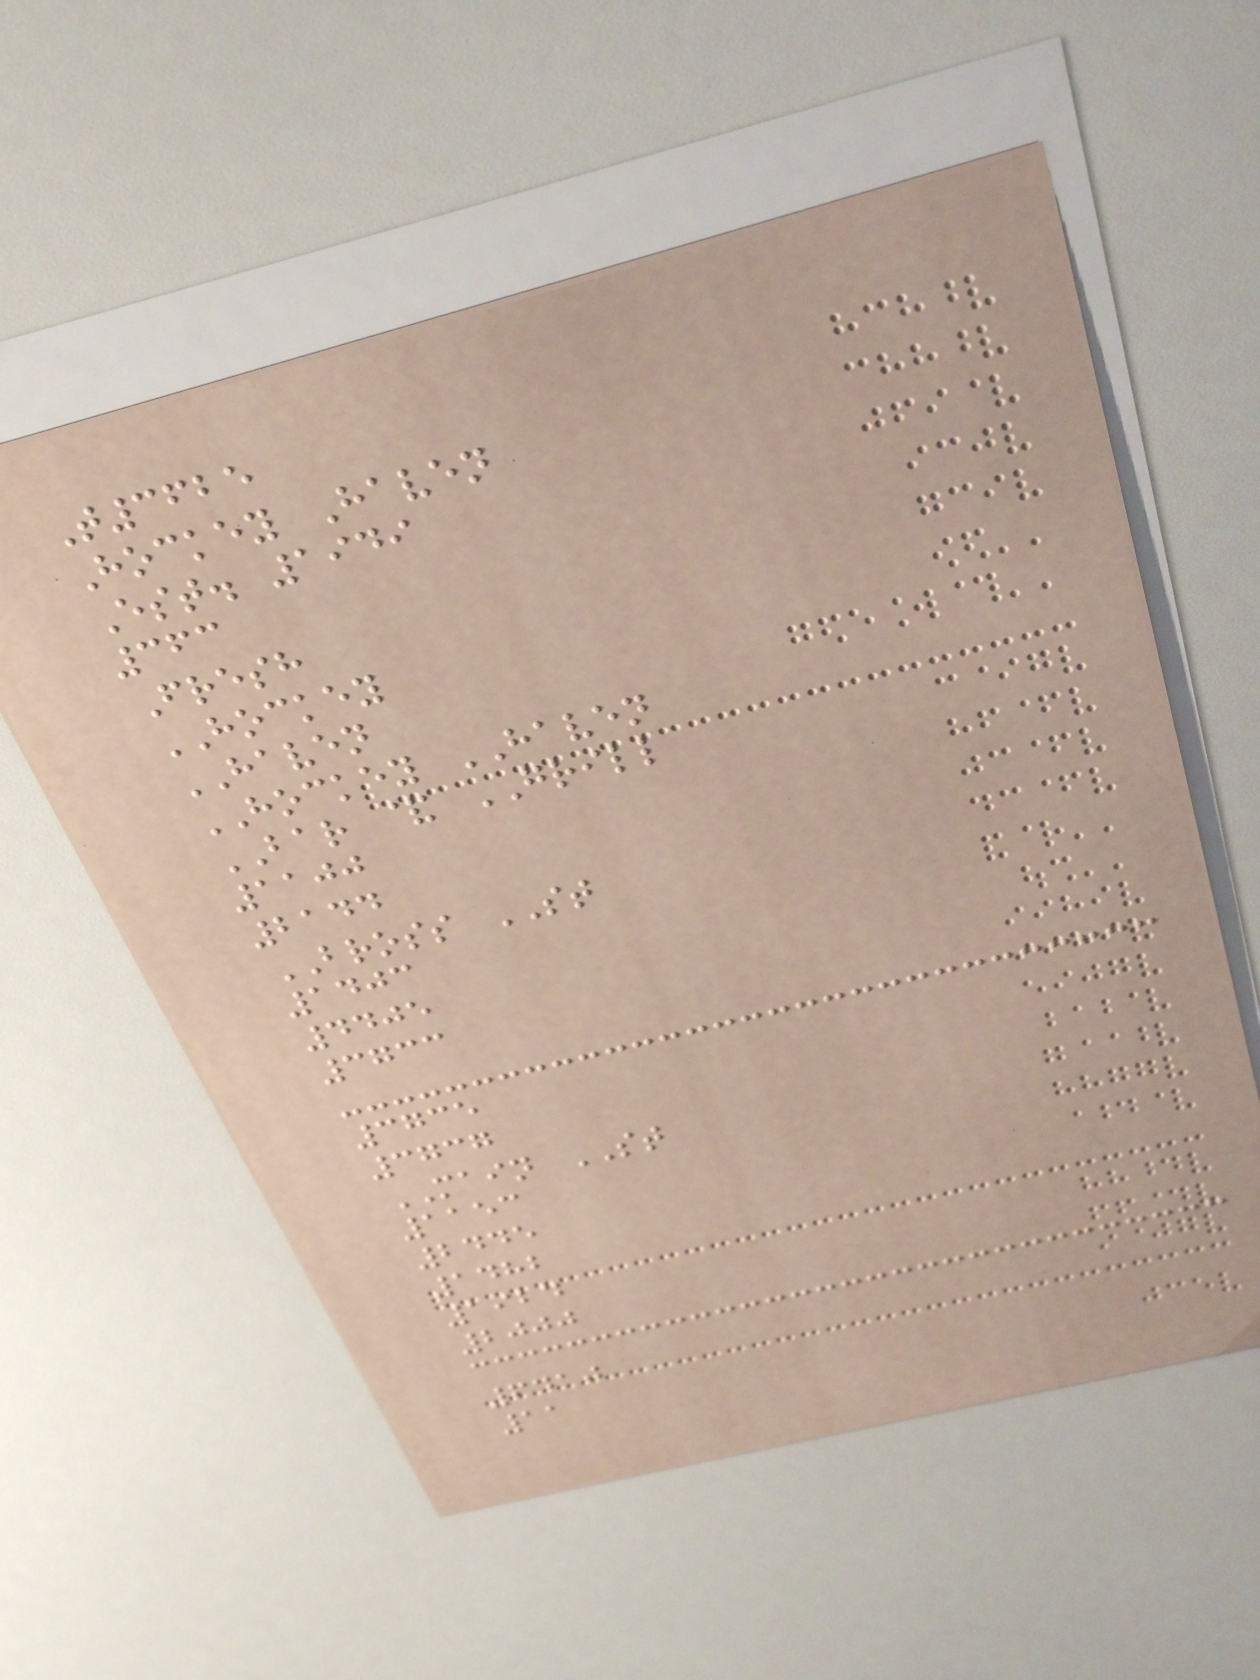T3625
Hockey Haven
Est. 1949
363
Fresh
HOCKEY
HAVEN
HOCKEY HAVEN
BAR & GRILL
1100
2144
BROSS ST
1403
4405
3733
3735
3737
MAIN ST
1153
2445
1482
1924
2000
6410
11
